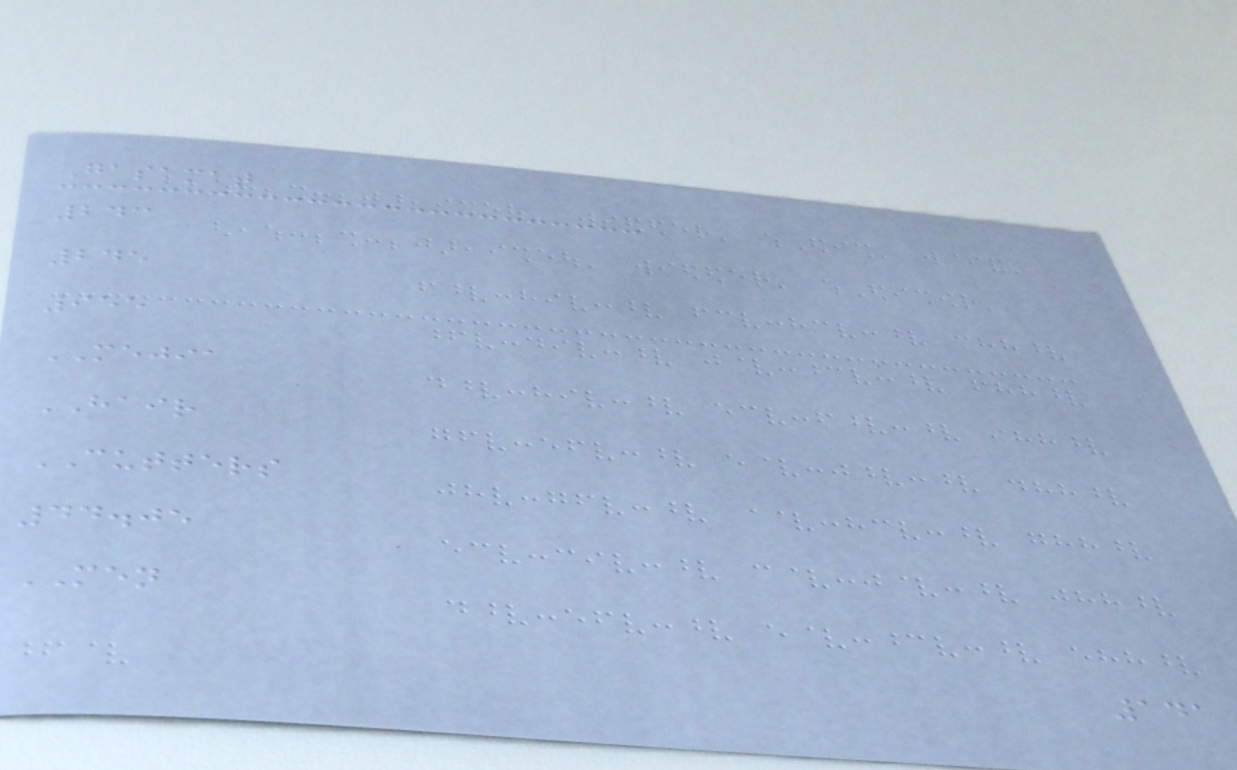Gasamat
243
245
955
MEJIA
HAIR
CUTTERS
44.05
MEN
141
